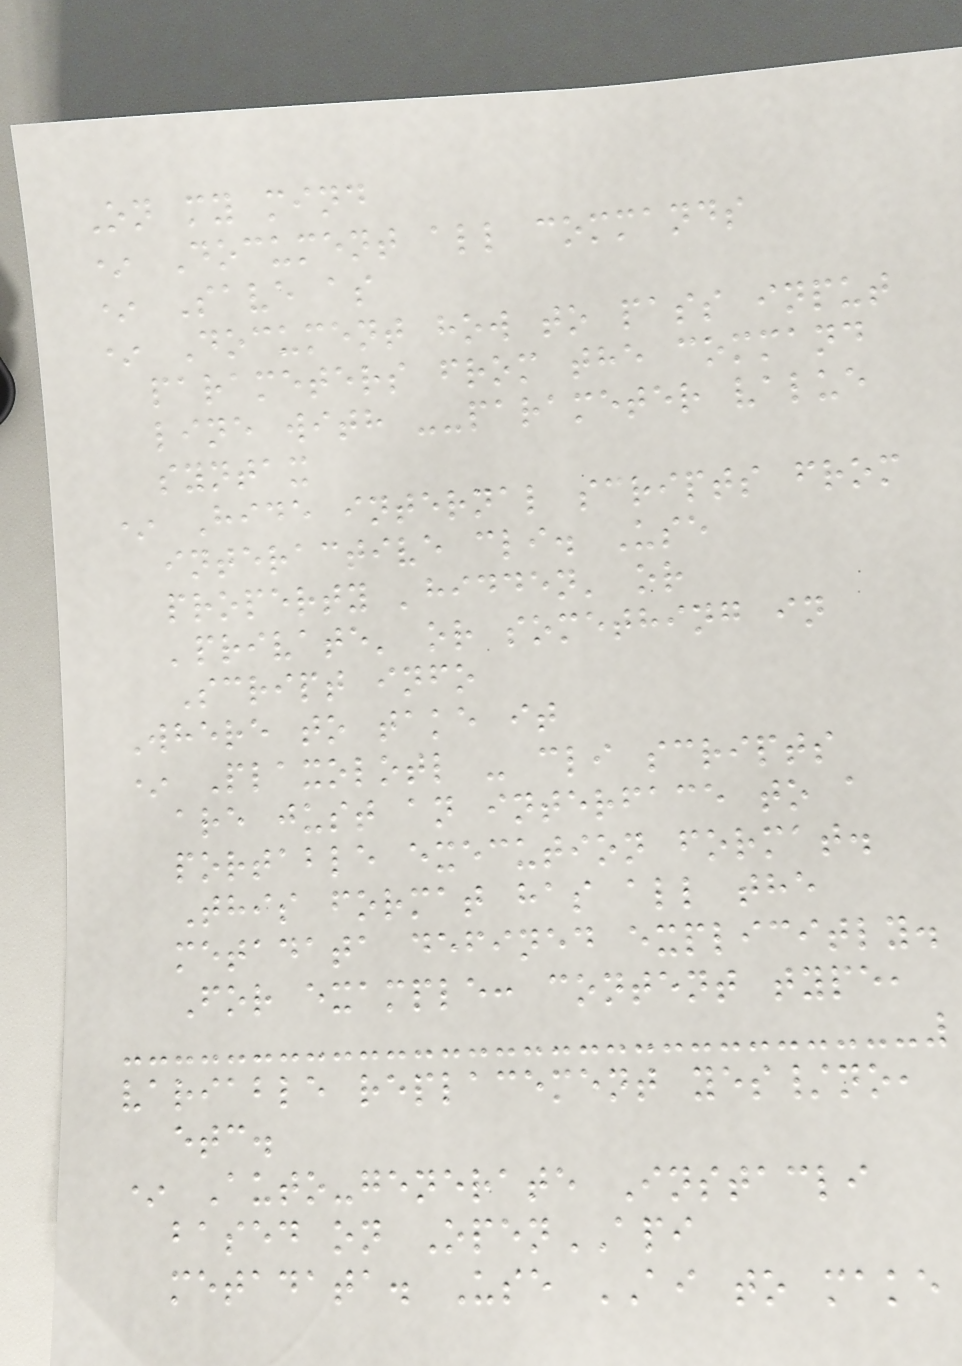On my mind
* Document all commands
* Save as
* Document how to pass input
parameters from the command
line with --parameter value
syntax
* Hide internal scripts from
interactive cli. Use
property 'hidden' or
'private' or something in
Script info
Where to take it
* Plaxolotl - cli scripts
are just an interface to a
portable execution format.
This format has all the
metadata defined explicitly.
For example: content type,
variable replacement yes/no,
etc.
* Auto-generate Instacli
based on OpenAPI
metadata. Use AI to make
